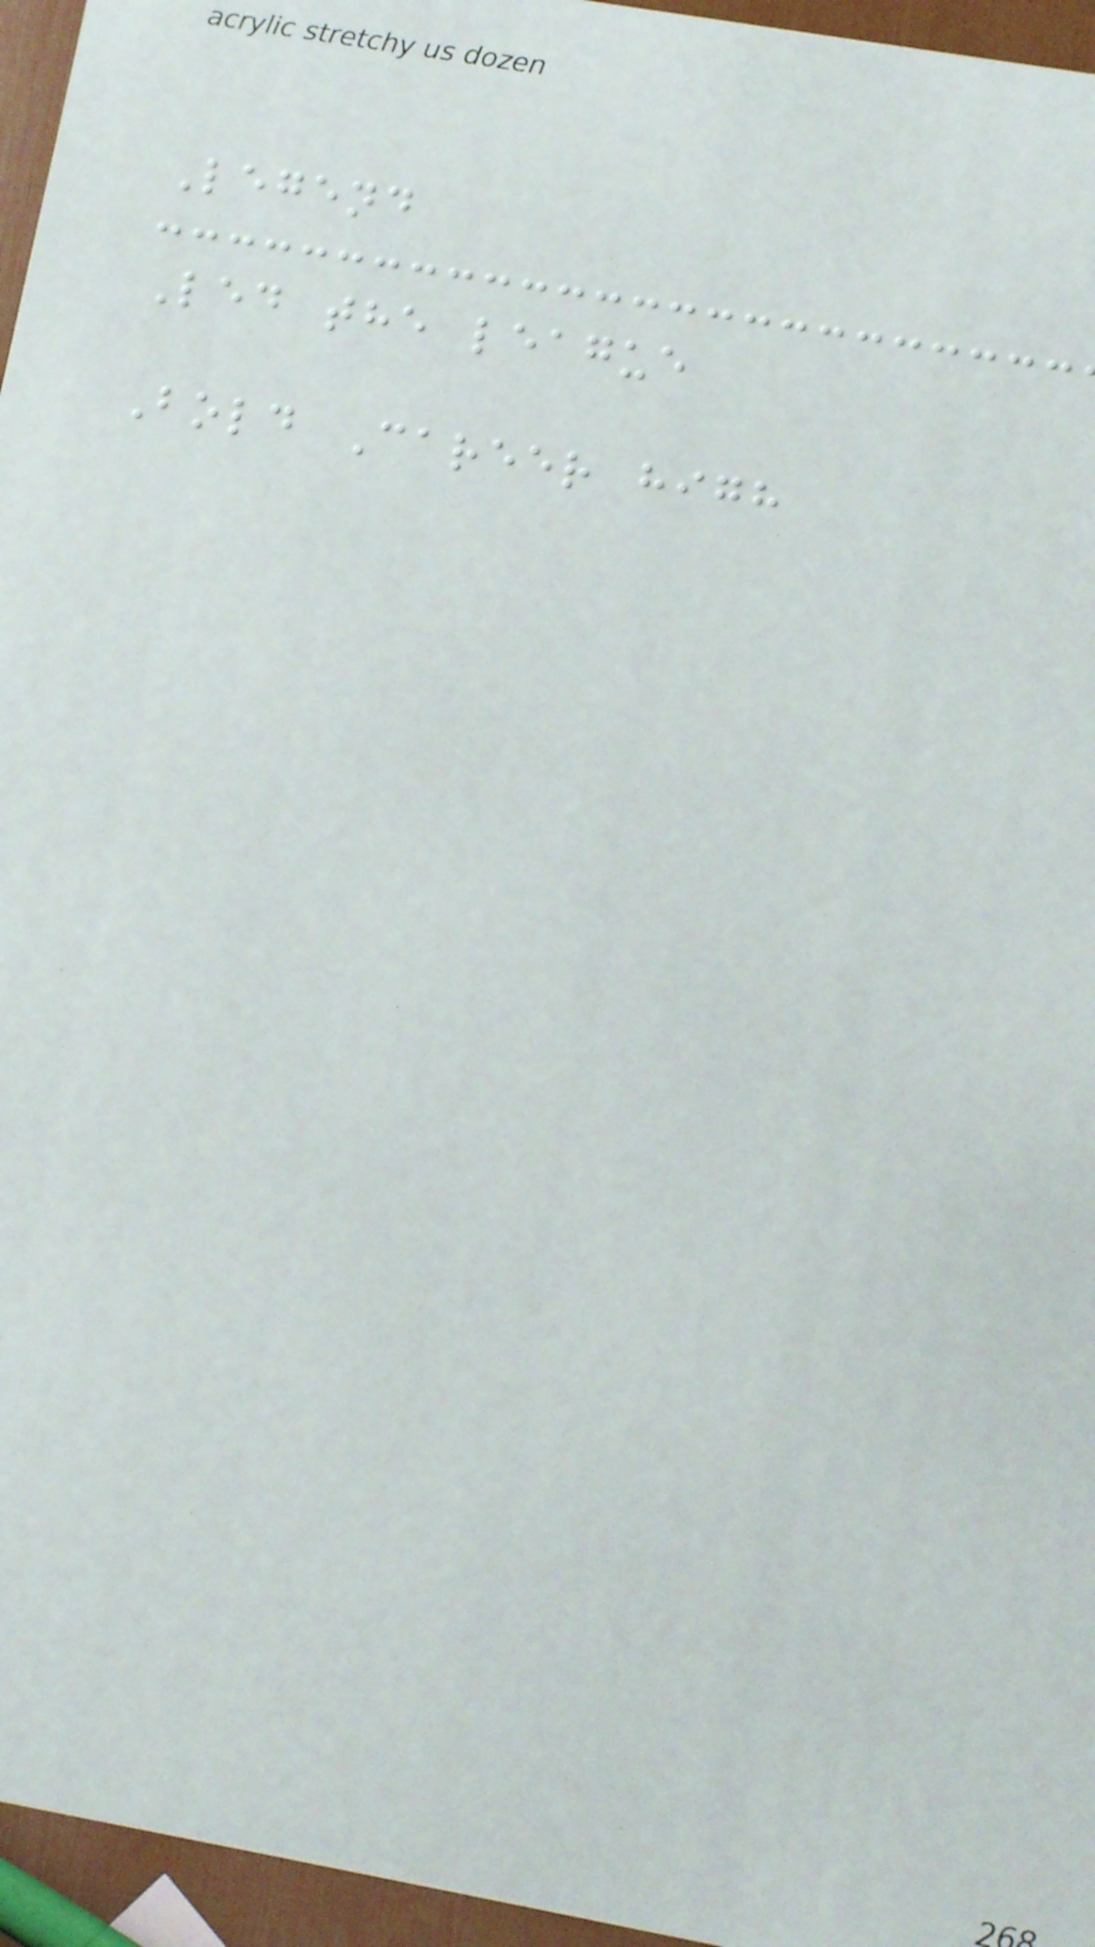Legend
Led the league
Bold Career high
